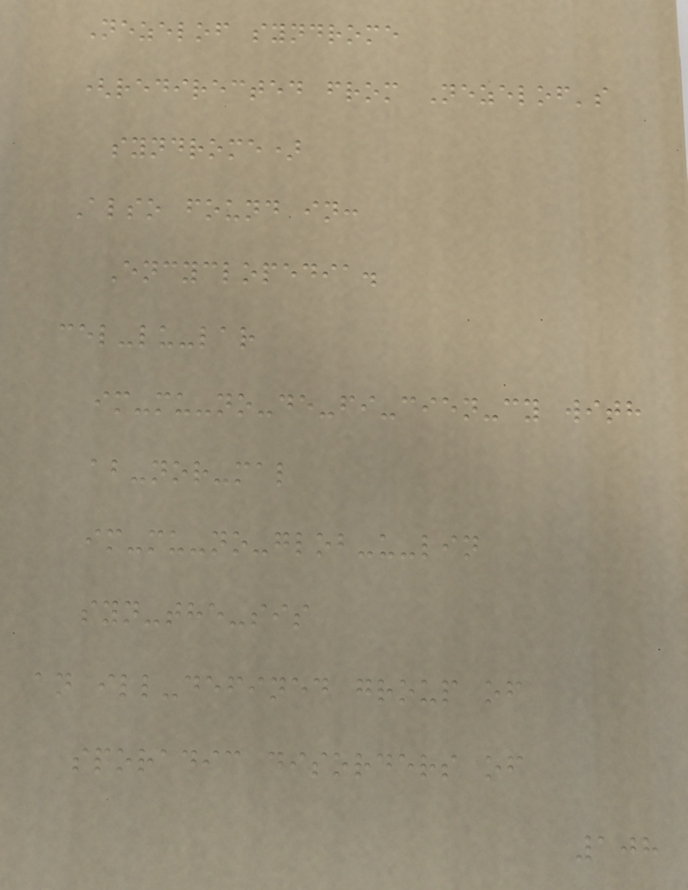Nezelof syndrome
(redirected from Nezelof's
syndrome)
Also found in:
Encyclopedia.
cel-lu-lar
im-mu-no-de-fi-cien-cy with
ab-nor-mal
im-mu-no-glob-u-lin
syn-the-sis
an ill-defined group of
sporadic disorders of
108
